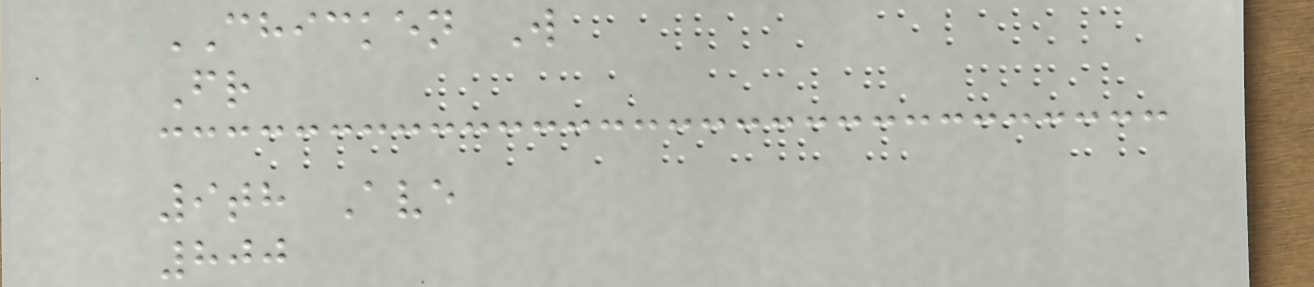CHICKEN W
Fr
9th Ave
800
